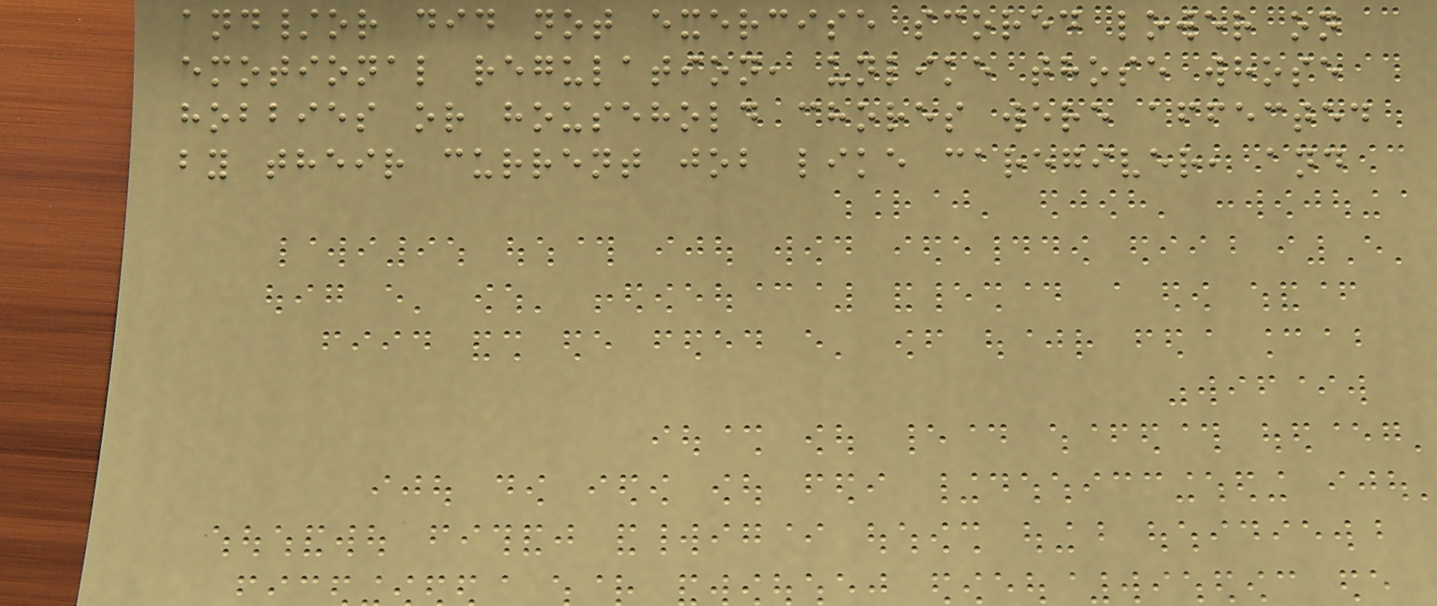and/or did not exercise scored lower on
emotional regulation, unlike those whose
hobbies or household chores were affected
by their current job like caregiver, and
